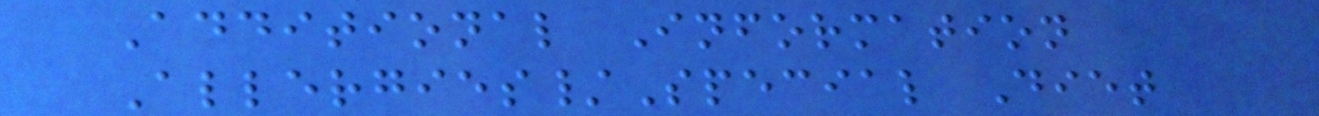Additional Information
Allergies/Special Diet
